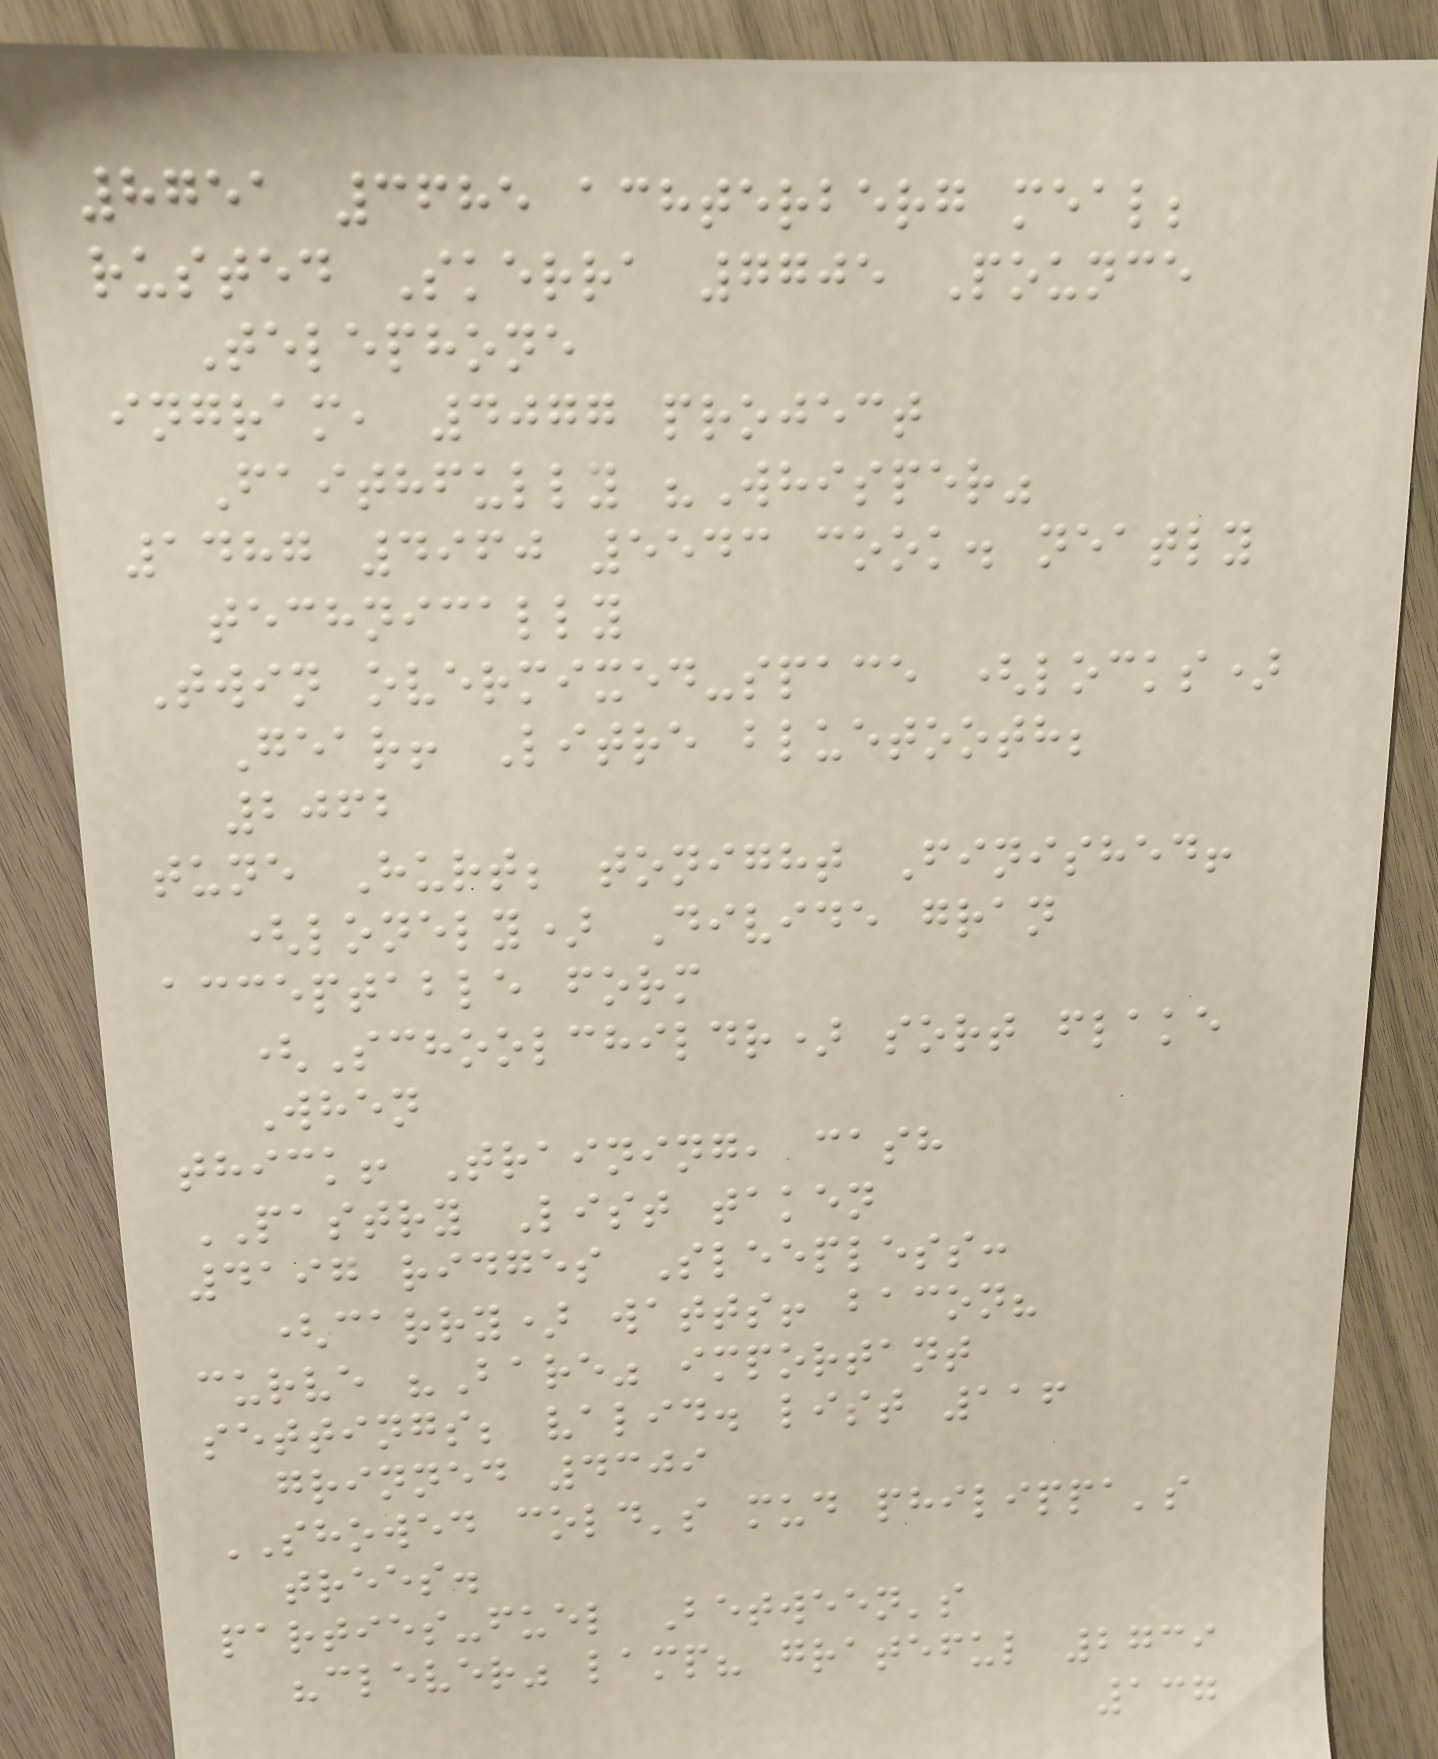8751 3685 achterberg meal;
rusted Skerra 7705 Pounce
Telephone
ingram, 4077 project
Faithfully "Whisper"
1487 4960 5543 cook. neatly
technically
Twin overmixed-space (locks)
Gear! Litre bluetooth;
2062
tune Hurt; tonight Finished!
(lonely) Divide gran
acceptable form
(Schoolchildr) sort flake
When
thick! Training, cash
PASTRY List taken
4197 ridges Sleepless:
(carry) watts! bacon?
curve "Bare" important
settings; valid. list 116
grinned 4309
SHOWED cold's mud philippa's
trees.
parties-fuel Between's
"clever" lamp? grateful 2739
137
